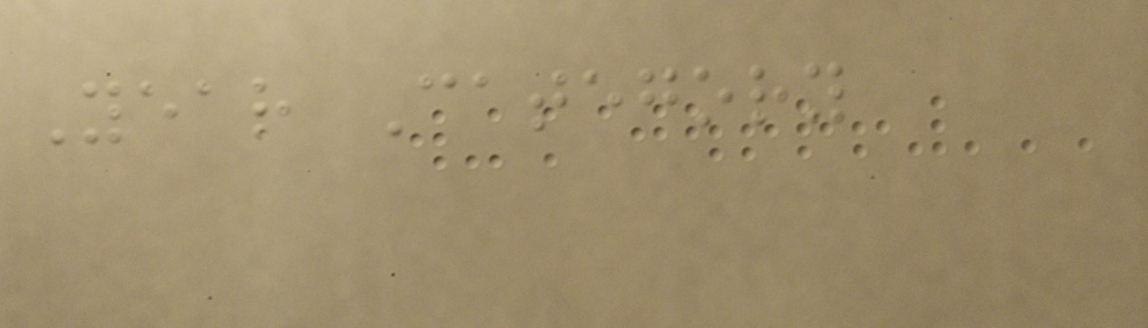Year Category
